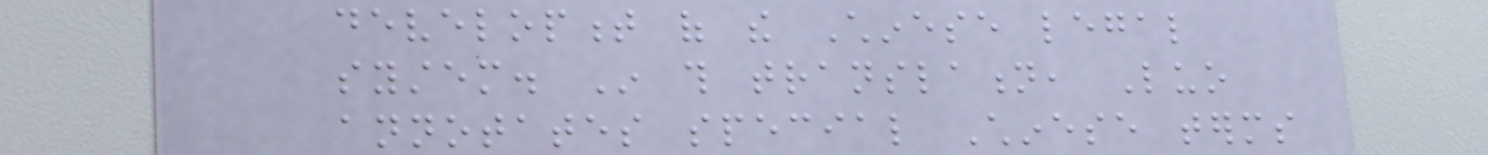development of the Chinese legal
system. In this translation, Luo
annotates special Chinese terms
